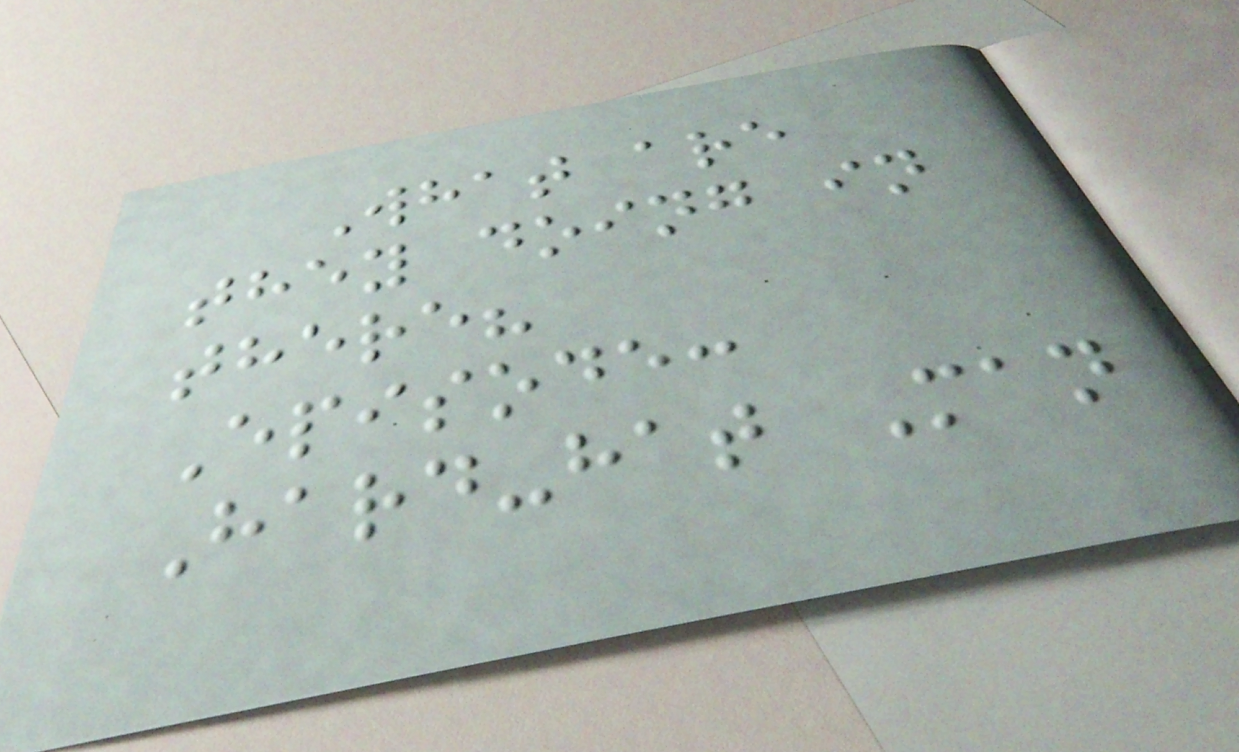What are
they doing in
there?
Episode:
Hard-hat Man
